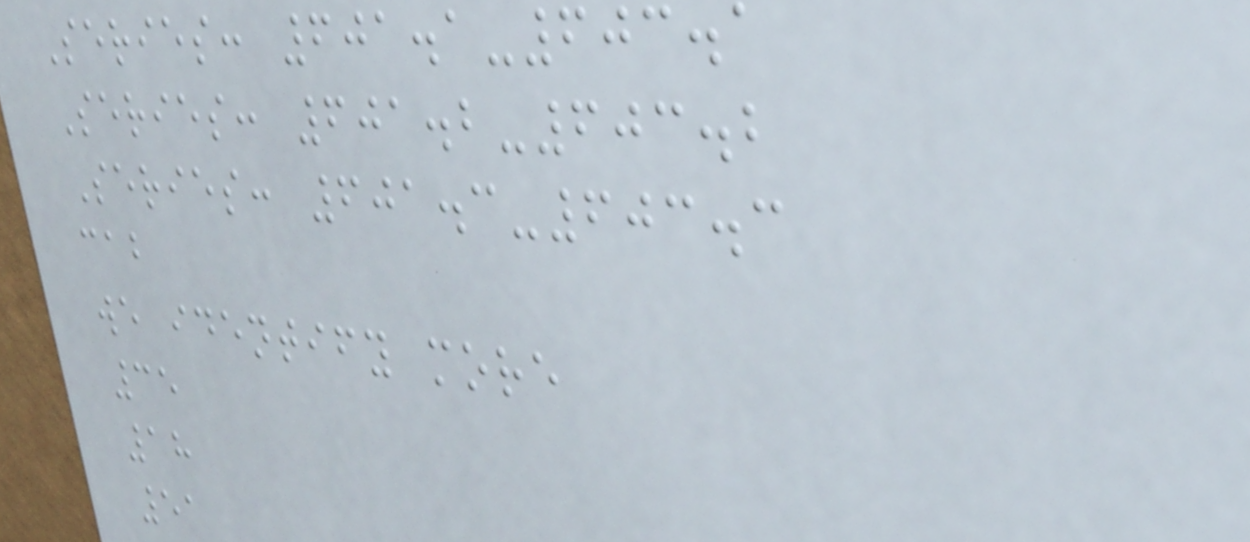Series: 601.1-603.1
Series: 601.2-603.2
Series: 601.3-603.3
cab
we identify more
35
18
51
